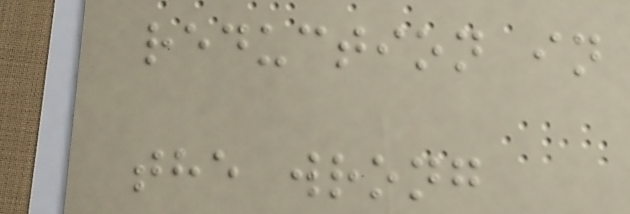reduction in
the wrong
